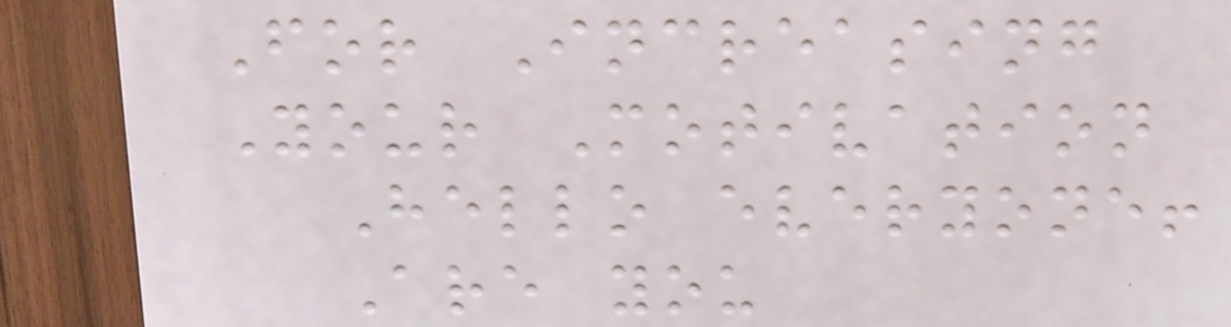For Increasing
Your Motivation
Hello everyone!
Are you
